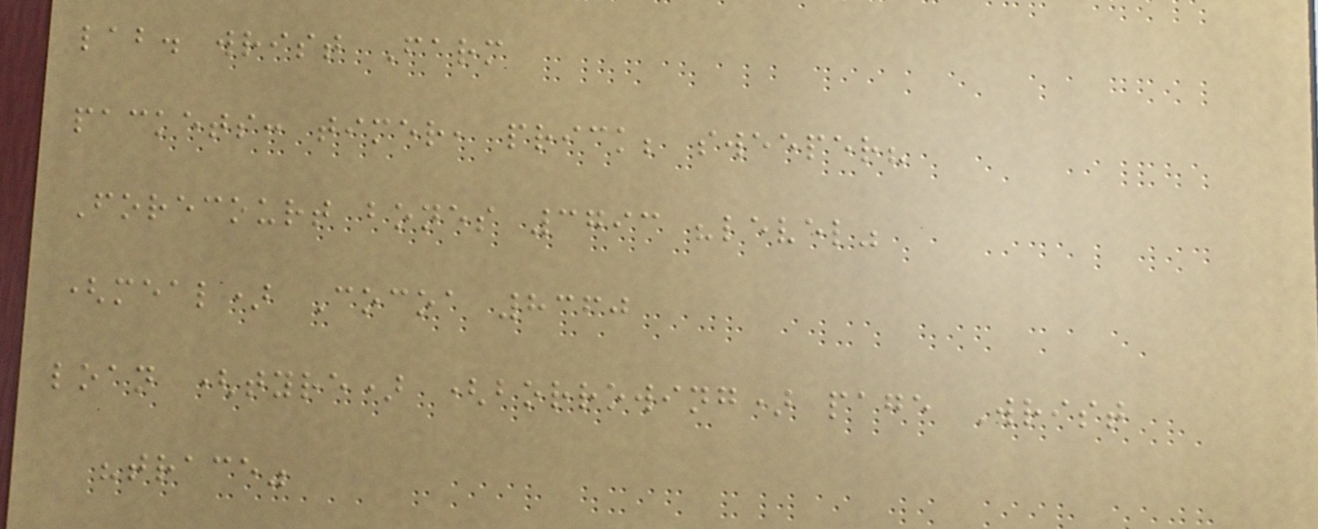lab. wrist Farm
packets: timer, prick; sweeper?
Forecourt bones 3793 "level"
(meal) Cocoa 8360
loan (tyre) (borrowing) page Wrist
"trace"
